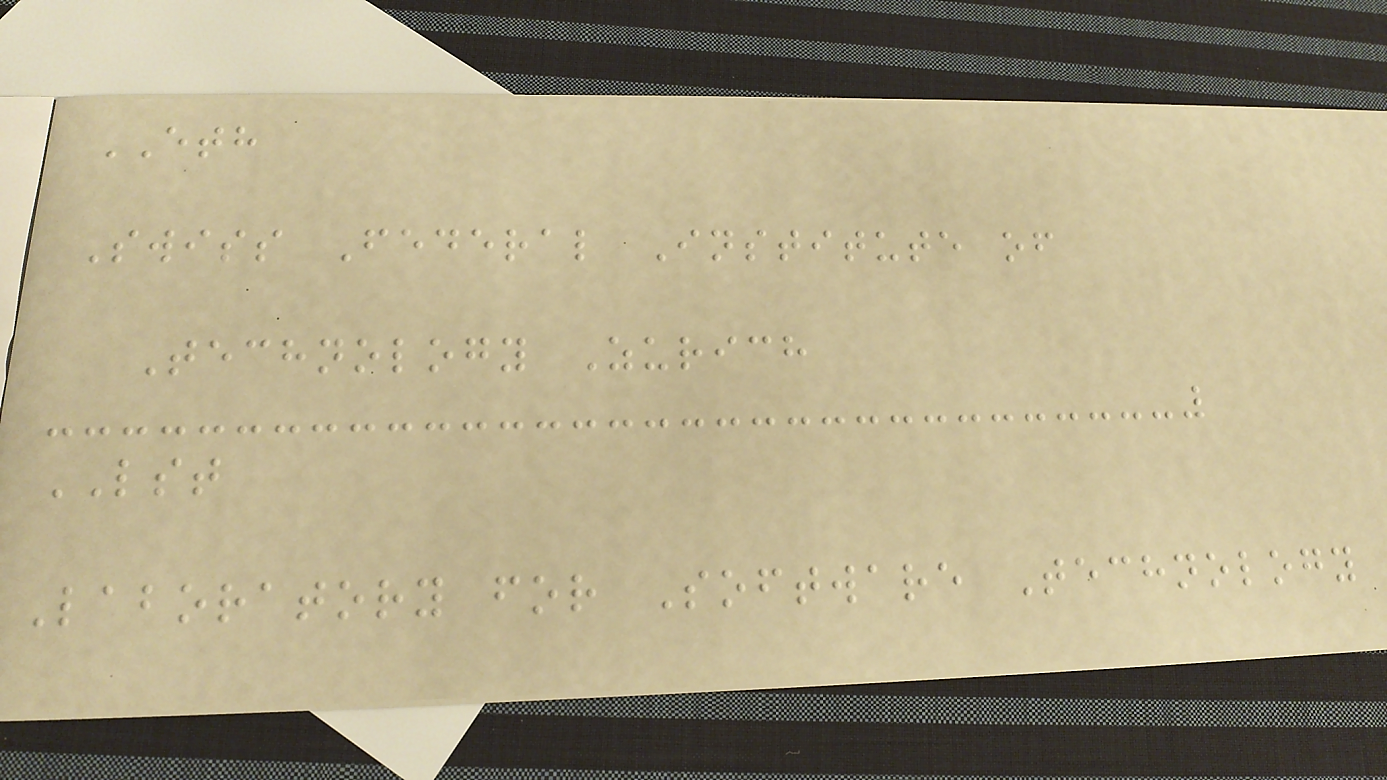ETH
Swiss Federal Institute of
Technology Zurich
LST
Laboratory for Software Technology
